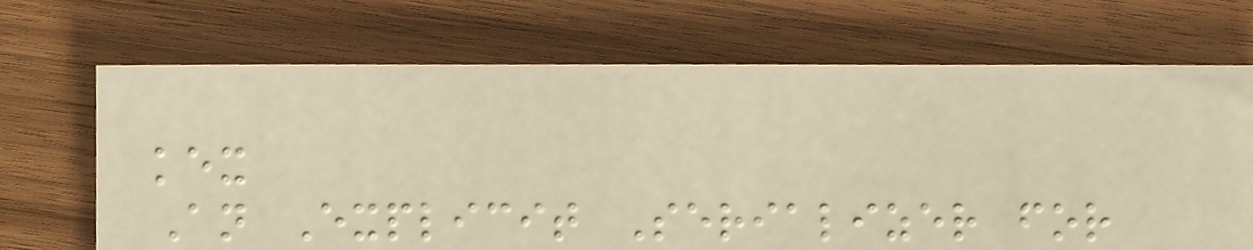kex
An Explicit Serializer for
